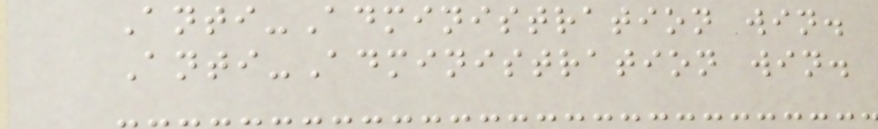Anti-Administration win.
Anti-Administration win.
